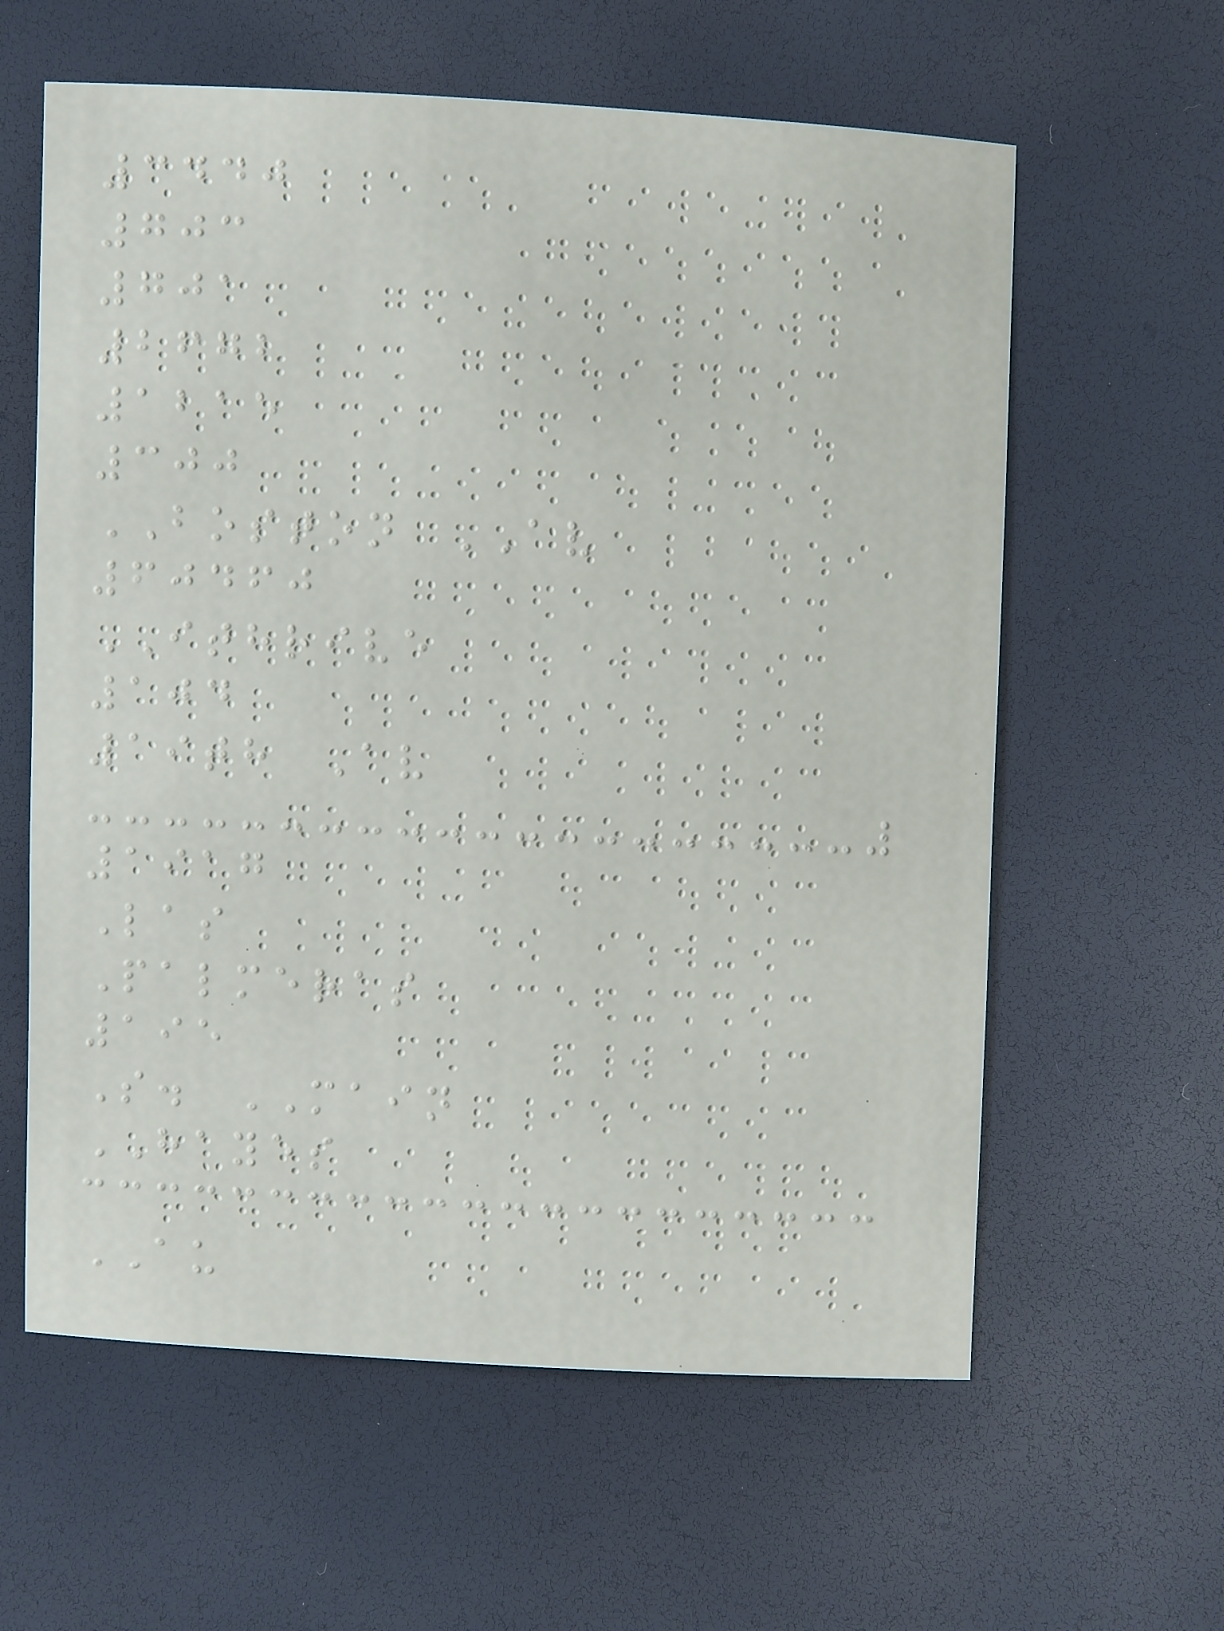3440
703
701
2672
1215
300
BOSTON AV
60460
ITHRIVE
104
19th Av
1917
Las
Palmeras
195
S. MAIN
HAYES
AU
